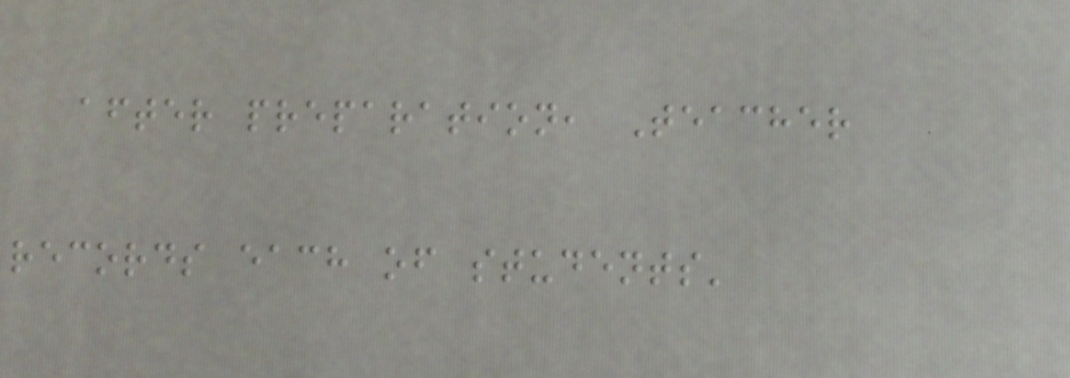after preparation, Teacher
records each of students'
